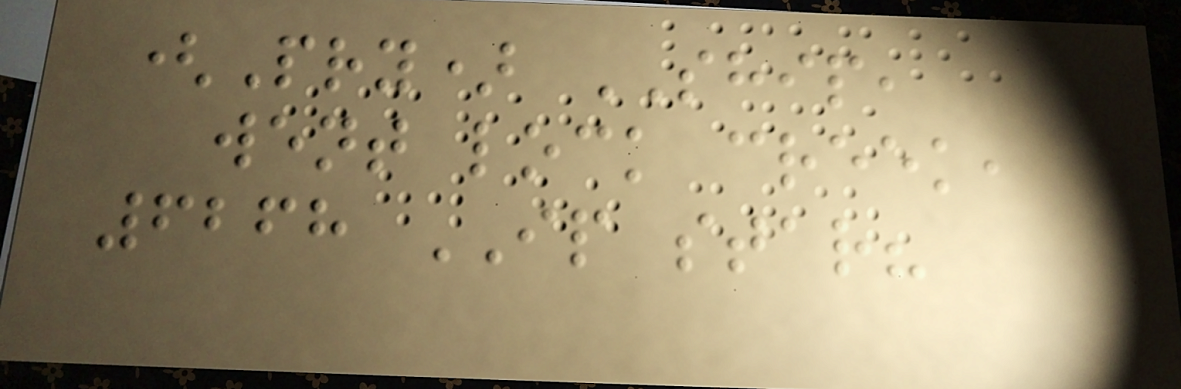(Pry) SHIP,
went lock creek,
6268 IP star?
